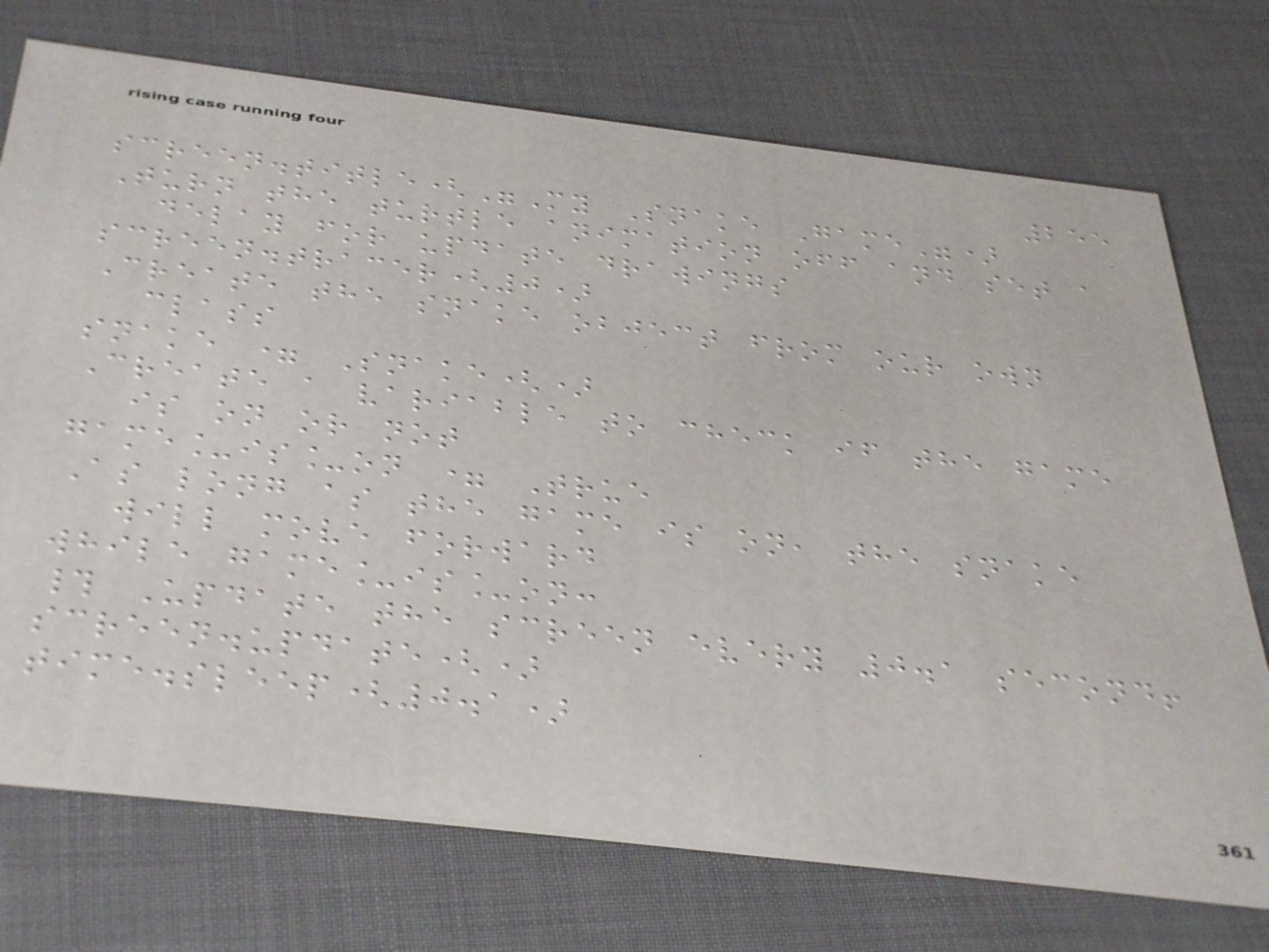255
screen.title("My Snake Game")
Turn the turtle animation off and set a
delay for update drawings
screen.tracer(0)
Create the snake object from our own
class
snake = Snake()
Create a variable to check if the game
is on or not
game_is_on = True
As long as the game is on, the snake
will move forward
while game_is_on:
# Update the screen every 0.1 second!
screen.update()
time.sleep(0.1)
